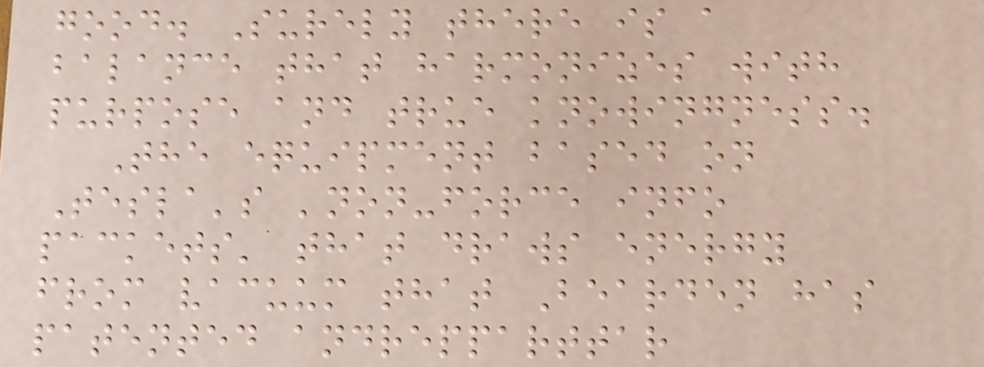good. Surely there is a
balance that harmonizes with
purpose and true knowingness.
The equipment based on
Tesla's 'non-force info
packets' that draws energy
from vacuum that Bearden has
patented andrepparttar
